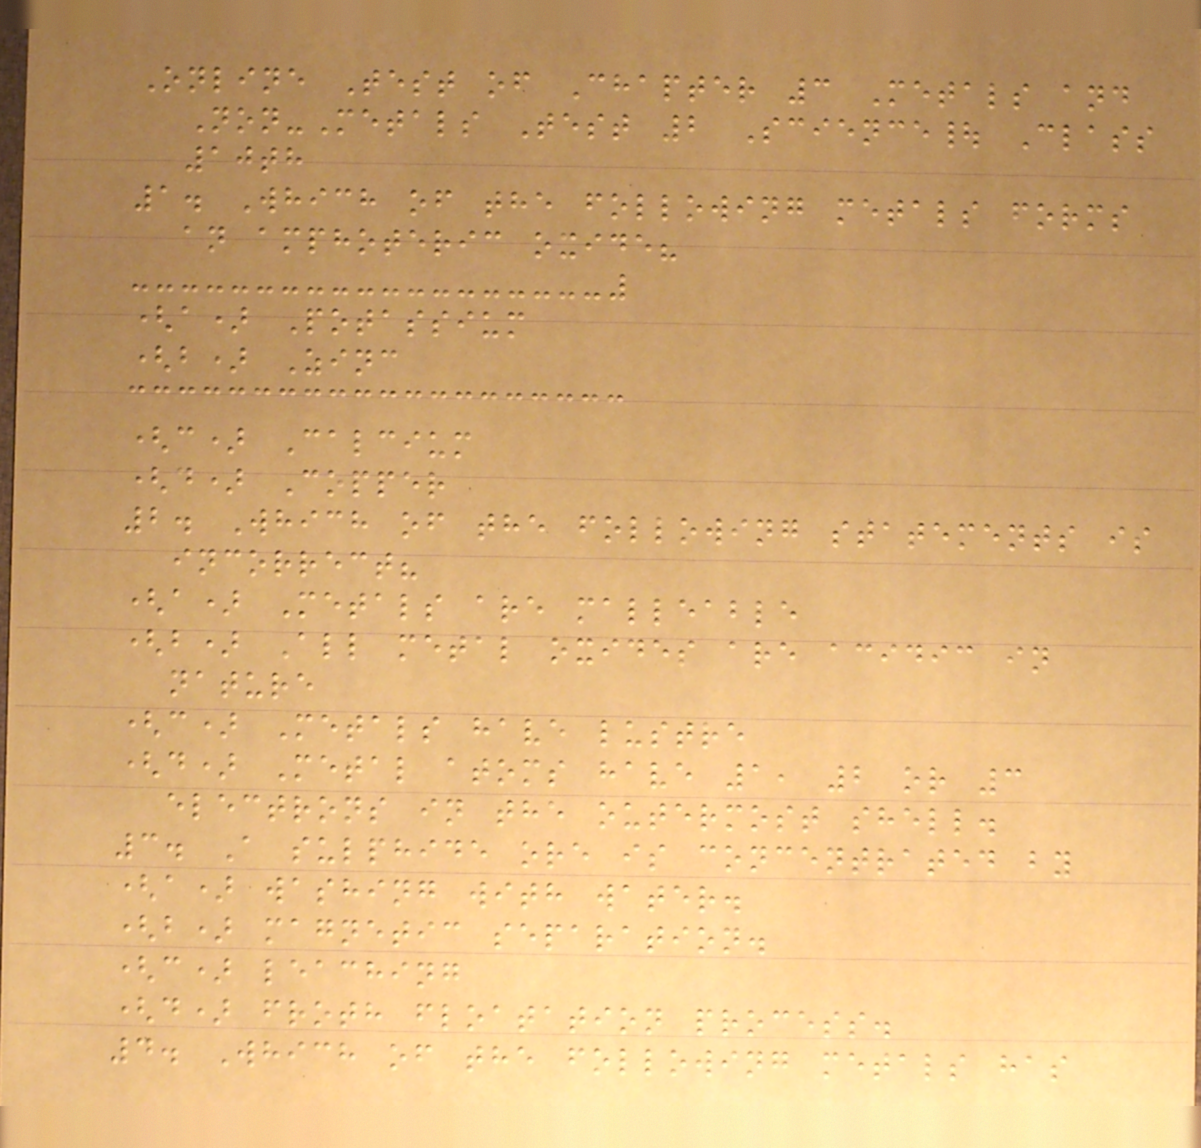Online Test of Chapter 3 Metals and
Non-Metals Test 2 Science| Class
10th
1. Which of the following metals forms
an amphoteric oxide?
(a) Potassium
(b) Zinc
(c) Calcium
(d) Copper
2. Which of the following statements is
incorrect?
(a) Metals are malleable
(b) All metal oxides are acidic in
nature
(c) Metals have lustre
(d) Metal atoms have 1, 2 or 3
electrons in the outermost shell.
3. A sulphide ore is concentrated by
(a) washing with water.
(b) magnetic separation.
(c) leaching
(d) froth floatation process.
4. Which of the following metals has
